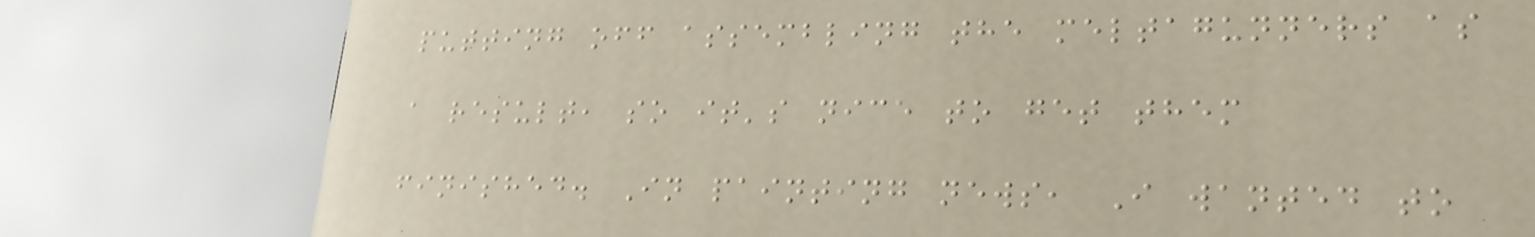putting off assembling the meltagunners as
a result, so it's nice to get them
finished. In painting news, I wanted to
